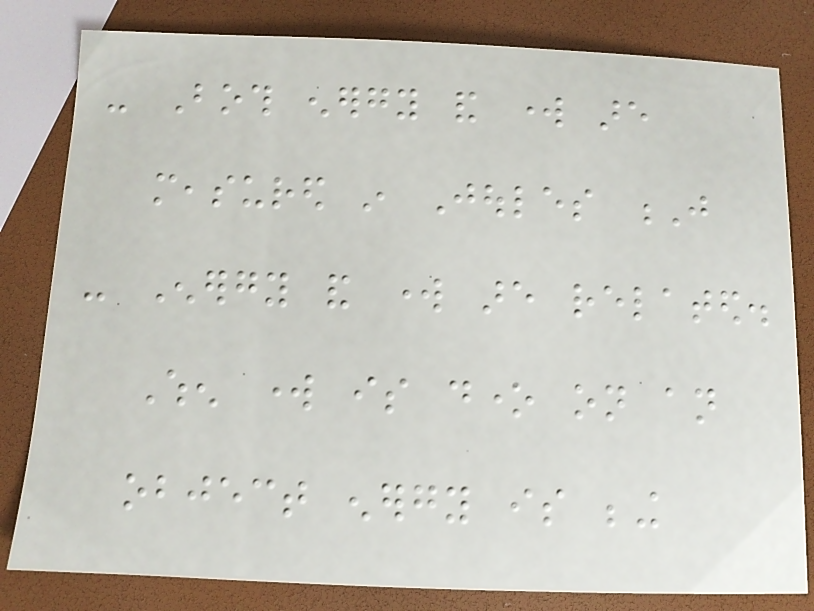- Both energy and work are
measured in Joules J
- Energy and work are related.
When work is done on an
object energy is being
